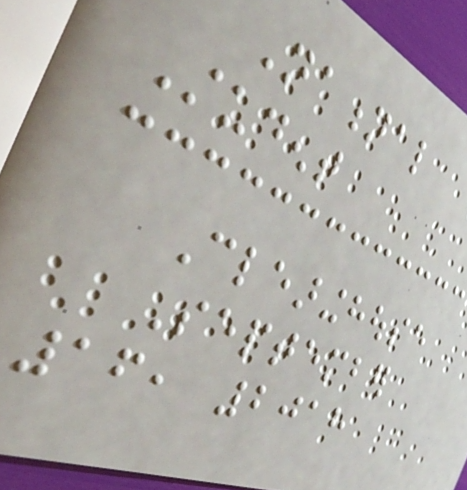National
Student
Clearinghouse
September
16, 2018
